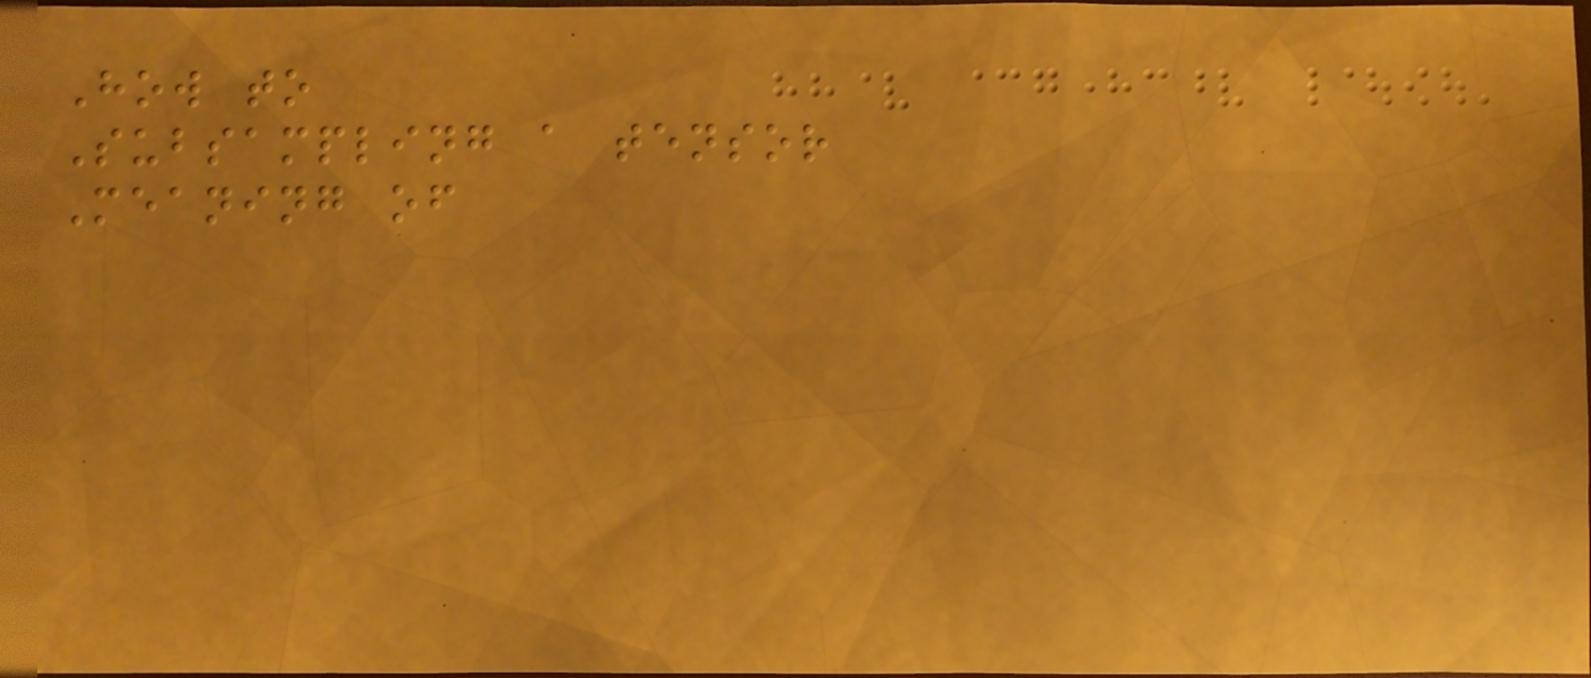How to
Subsampling a tensor
Meaning of
